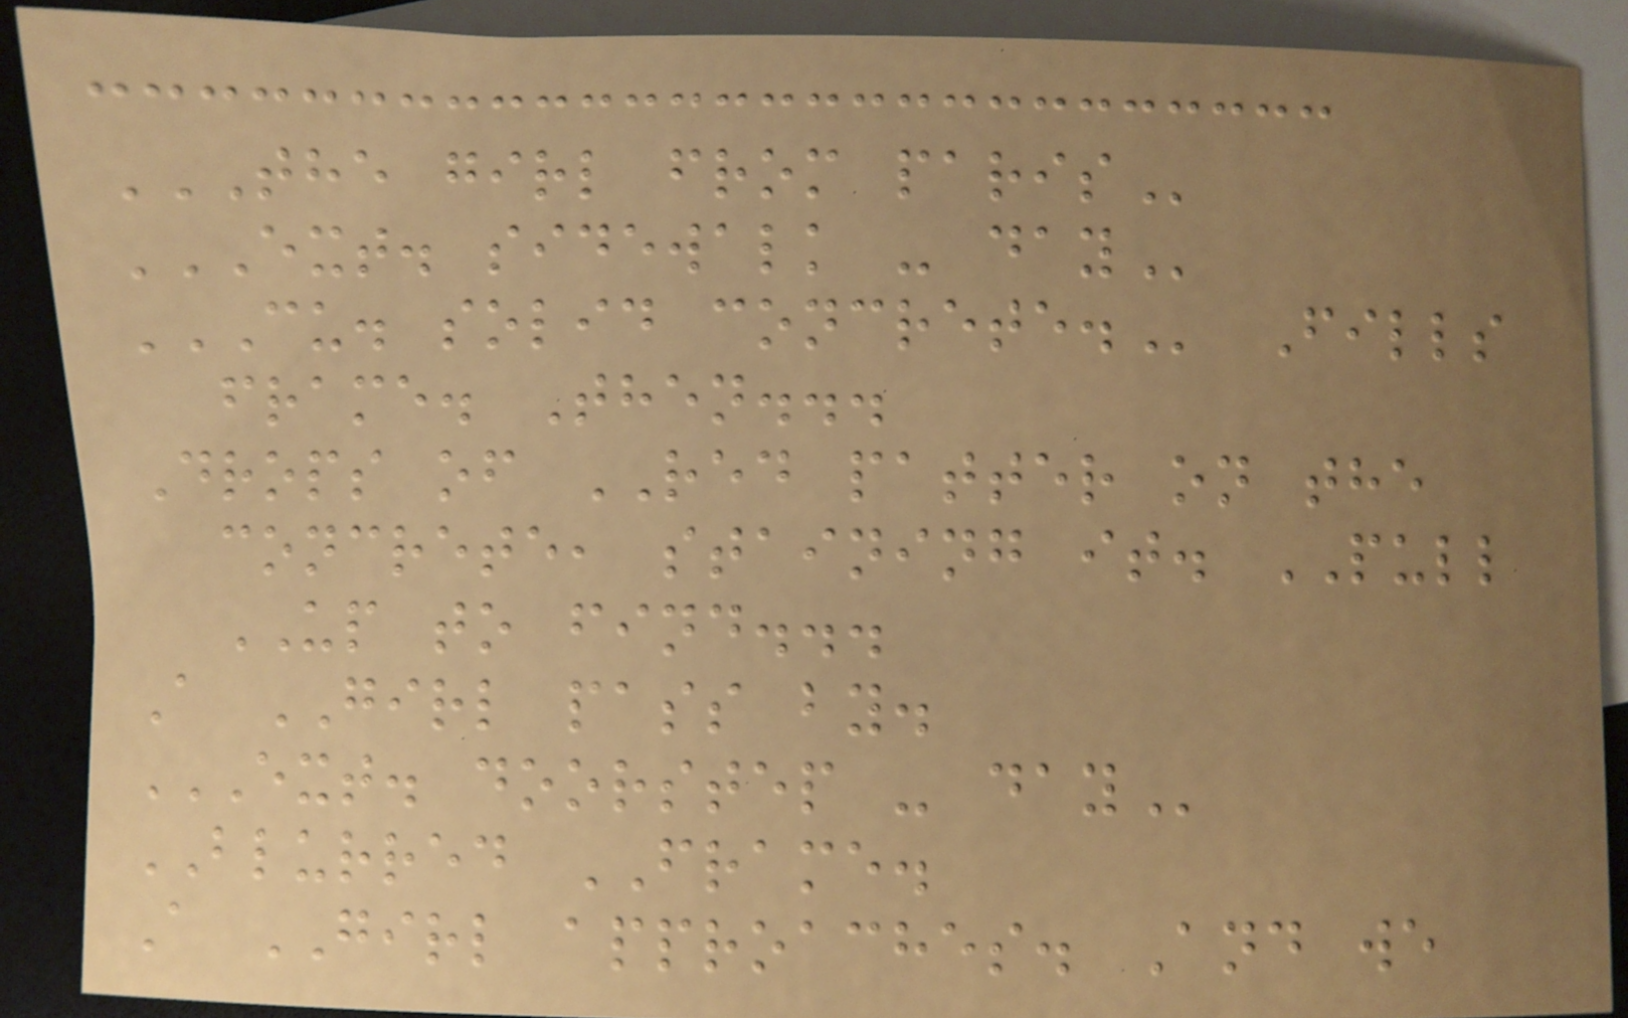THE GIRL FROM PARIS
EXT. SIDEWALK - DAY
CU. SOLID CONCRETE. Fills
frame. Then...
Drops of RED patter on the
concrete, staining it. PULL
UP to find...
A GIRL pass by.
EXT. DOORSTEP - DAY
BLURRED FRAME.
A GIRL approaches. And we
